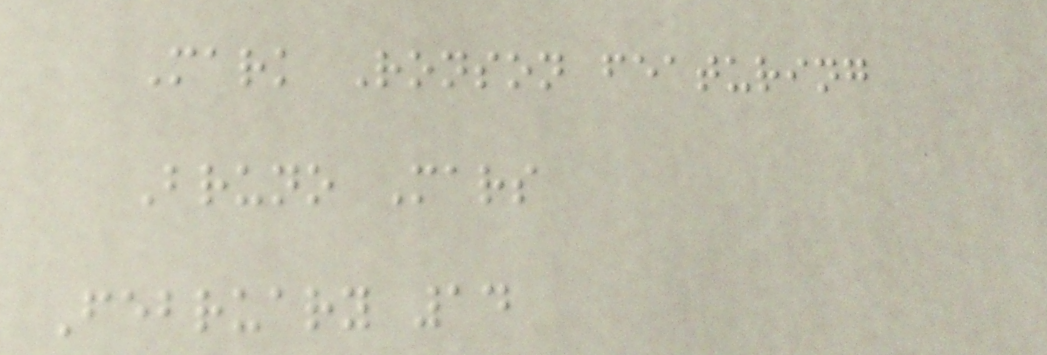Mark Ronson featuring
Bruno Mars
February 14
